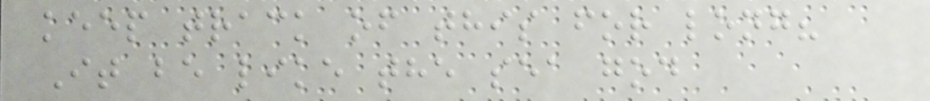keep track of this for long?
It be like the sea god
